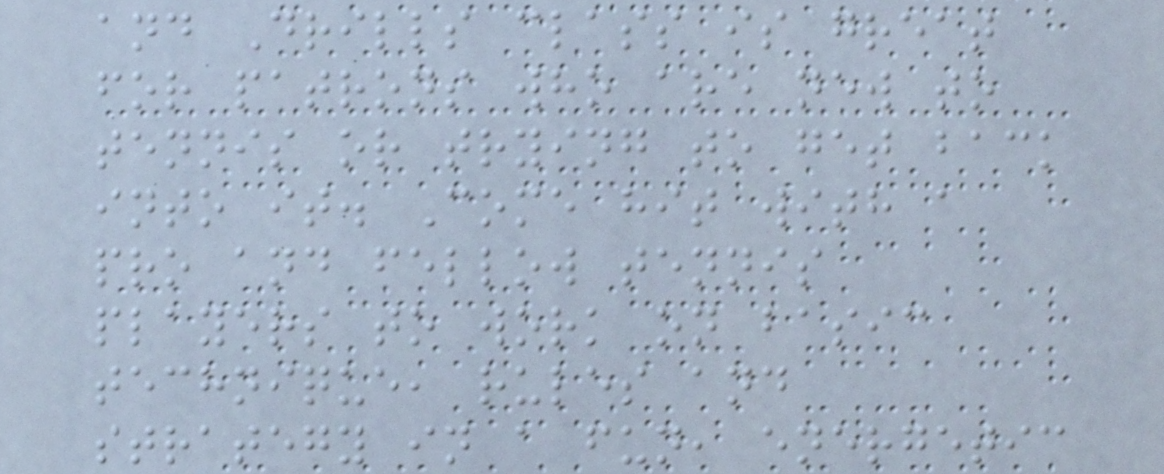and Drills class is great
for patrons who are new to
tennis or trying to get back
into it. Come hit with a
pro and fellow tennis
players to work on basic
technique, rules and
strategy in a fun, energetic
